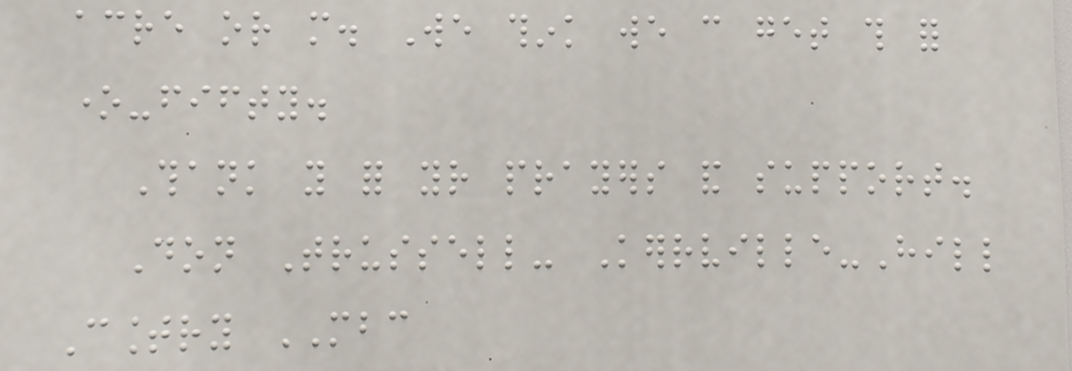acre or more. We think we can get this for
one-fifty.
Thank you for your prayers and support.
Don Trussell- Kerrville-Hill
Country MBC
